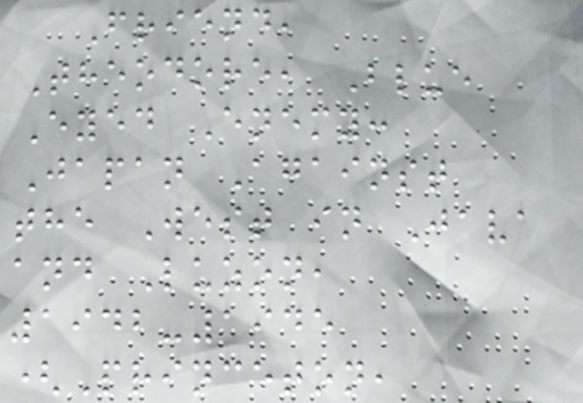Friend,
Theodore, Blue
Eyed Enemy:
Japan Against
the West in Java
and Luzon,
1942-1945
(Princeton,
